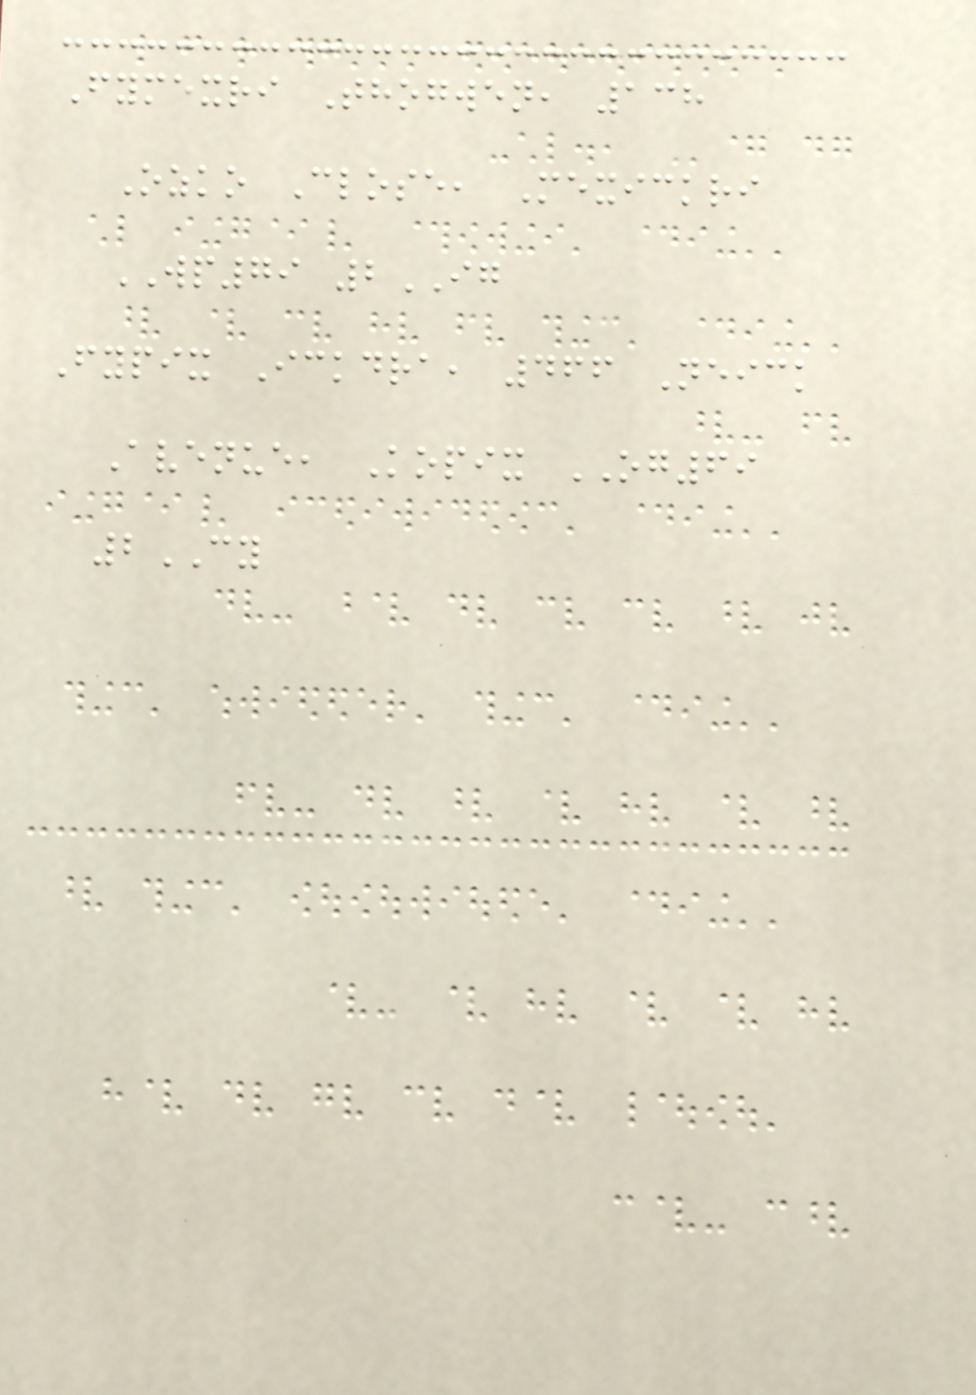Fymexri Thogwen, 138
Ozko Close, Mexickri
WP79 2IG
Fypix Ickdra, 466 Neick
Avenue, Kopix OG69
2CY
